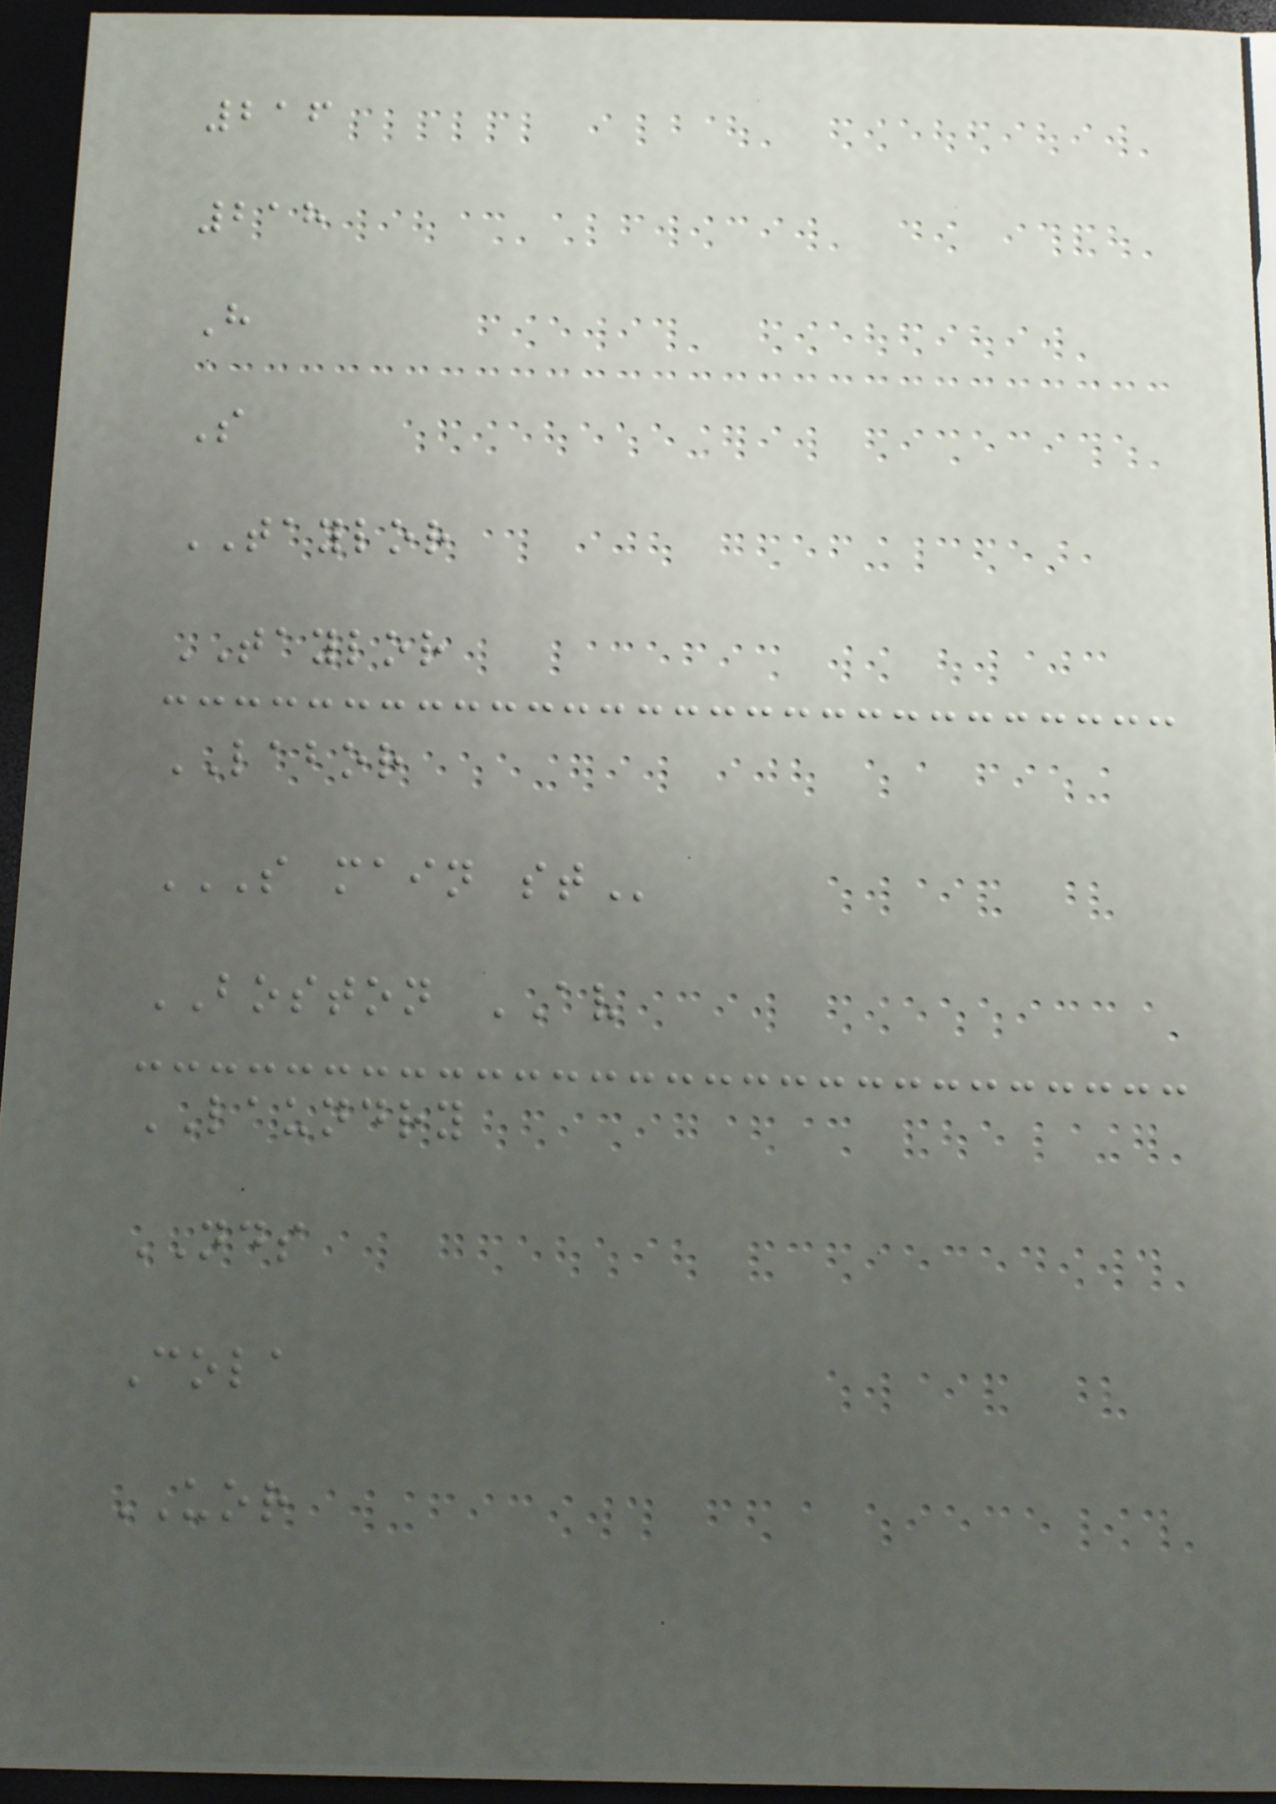216
218
H
S
TAYLOR
TAYLOR
LABOR
S MAIN ST
BOSTON AV
LAUNDRY
NDS
Cola
UOR
